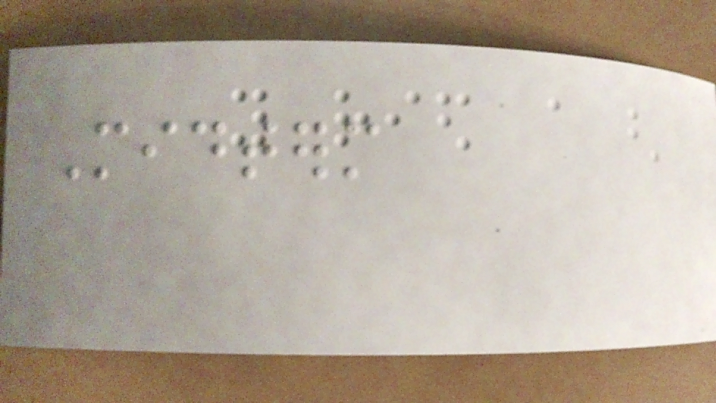Midterm
